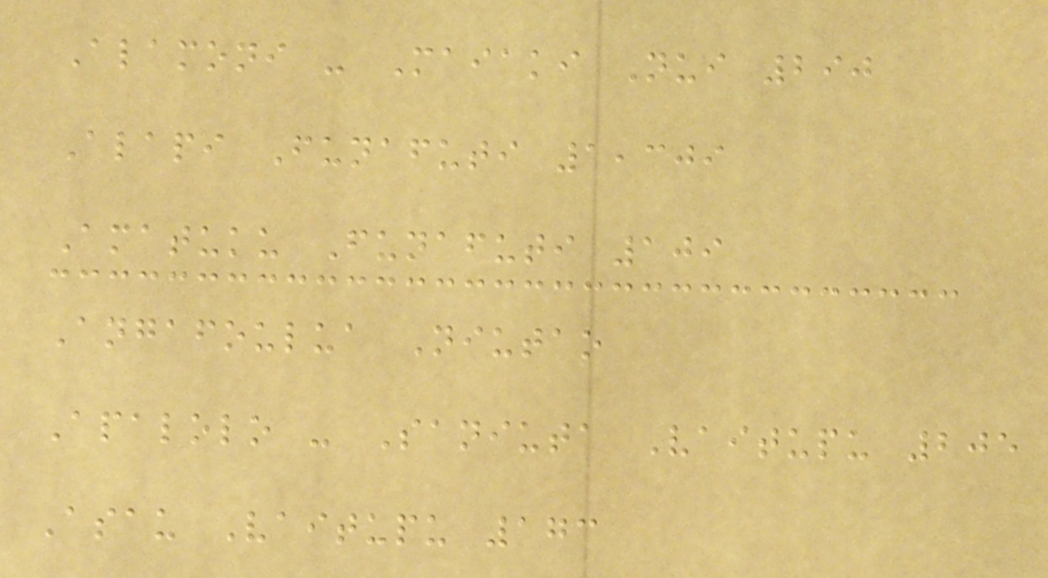Alamoni - Maiaki Nui 290
Alapi Funafuti 1,309
Amatuku Funafuti 109
Angafoulua Niutao
Apalolo - Saniuta Vaitupu 205
Asau Vaitupu 173
